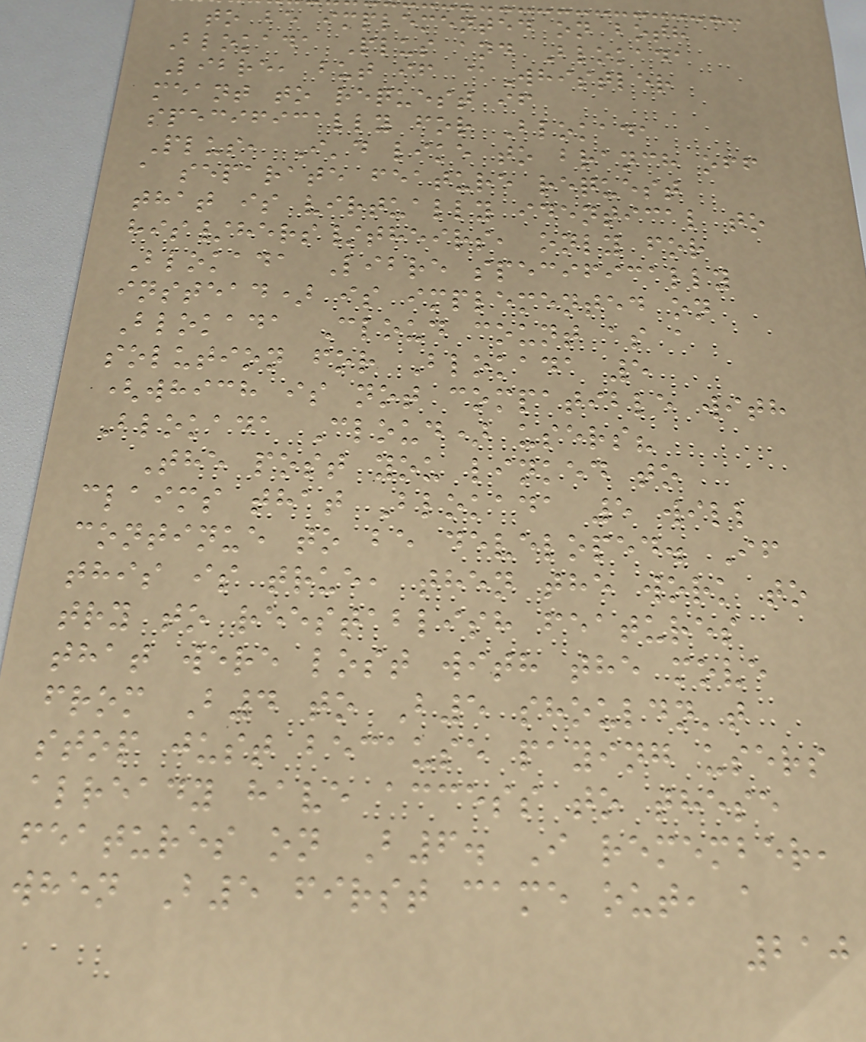to be implemented on both
Blokada Plus and Blokada
Libre, but if @Whistler
meant to request if
specifically for Blokada
Plus, I'd like to branch off
a separate feature request
that is virtually identical to
his/hers/theirs, only for
Blokada Libre specifically
instead) is implemented on
Blokada Cloud count as a
solution for Blokada 5
(which is not compatible with
Blokada Cloud) users?
The post you linked to
claims that Blokada 5 will
continue to be developed. If
this is true, then the work to
try to reestablish features
that were lost with the move
from B4 to B5 shouldn't
stop just because paying users
already have access to these
features on B6. I remember,
when B5 first came out, a
210
